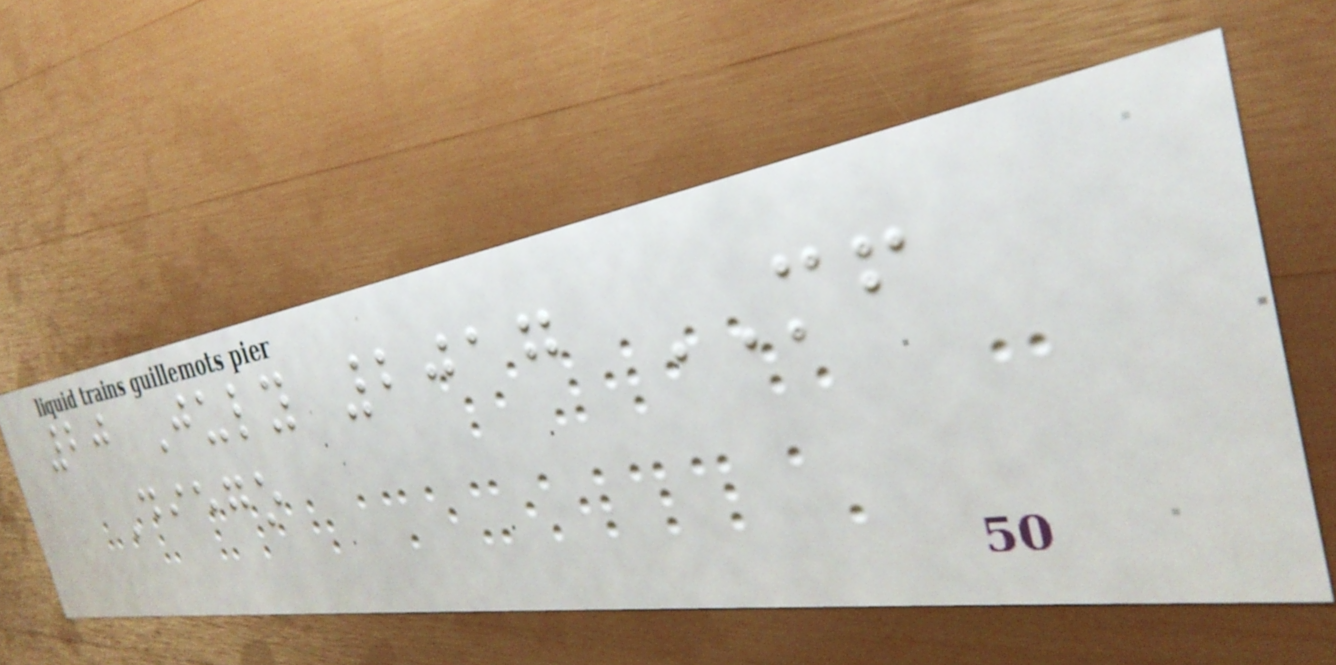20 July 2017 MF
Diego
